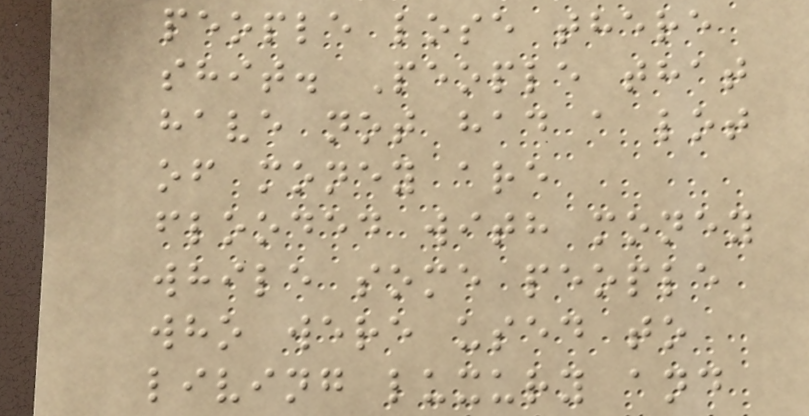people lose there
shit. People that
have not had a lot
of money are
flooded with money
while some people
who were used to
living luxury and
